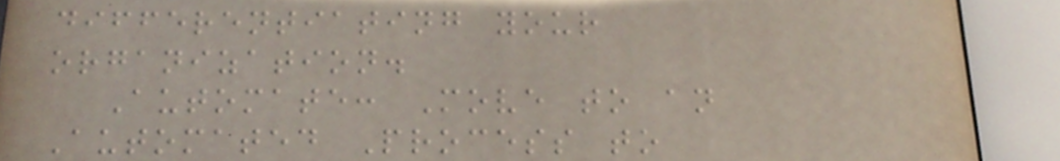differentiating your
organization.
Automate: Move to an
Automated Process to
